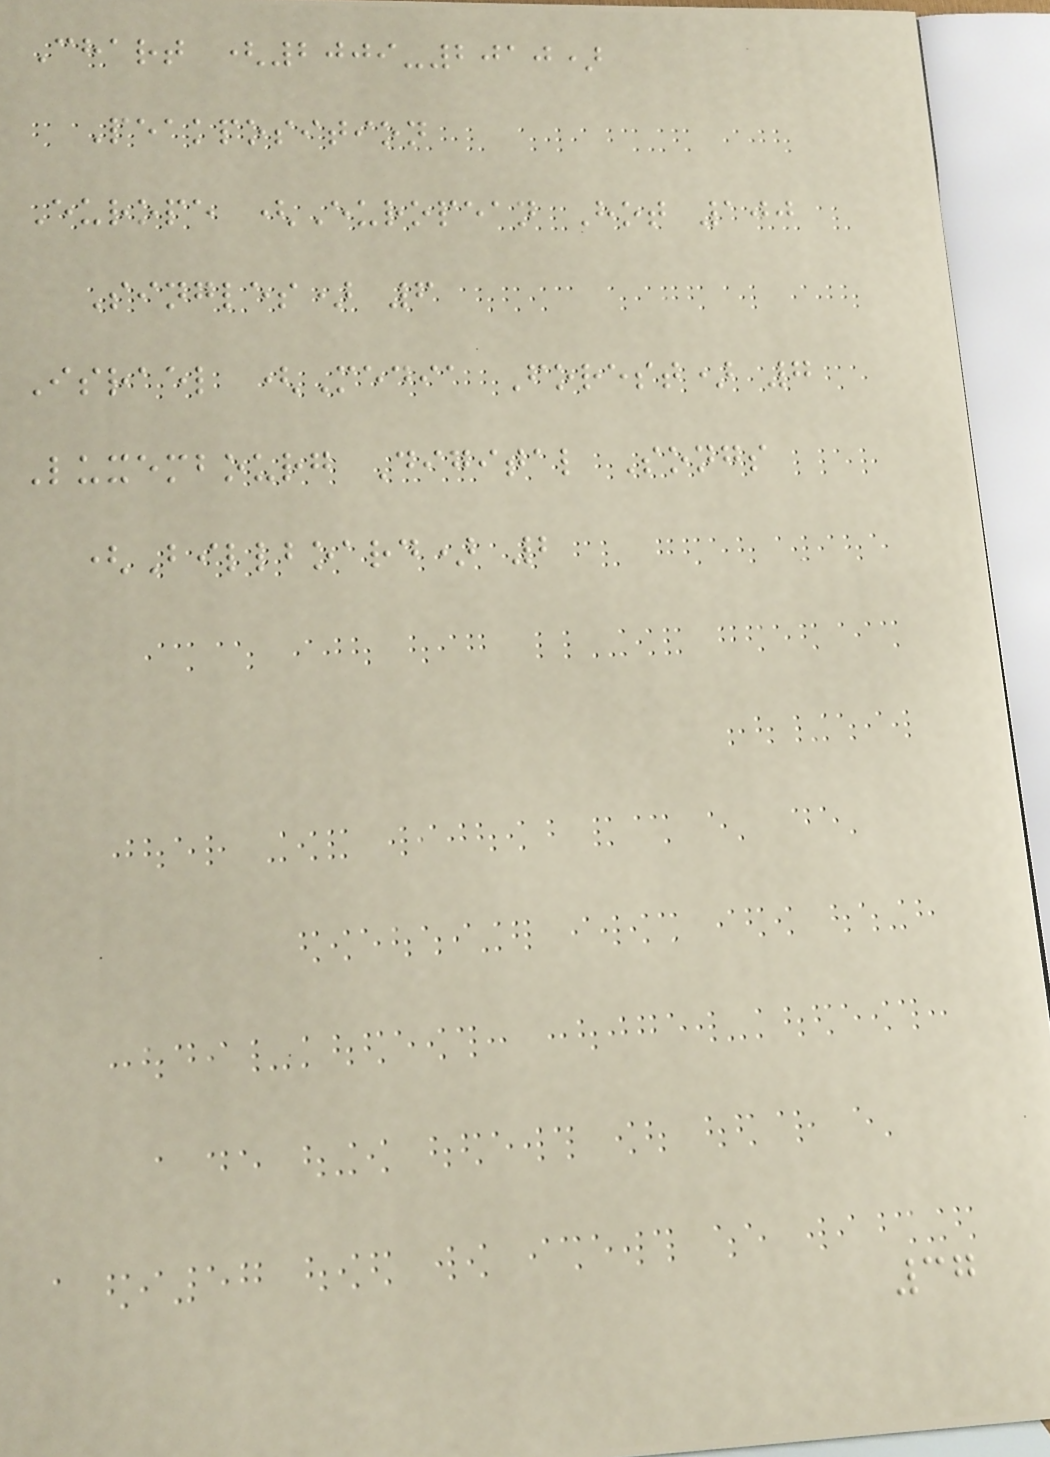Chart (2009-2010)
Peakposition
Europe (European Hot 100
Singles) 6
Israel (Media Forest) 7
Luxembourg Digital Songs
(Billboard) 2
37
